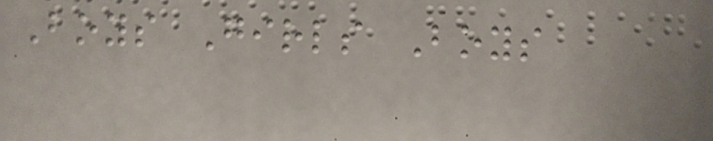Boys Girls Boys
